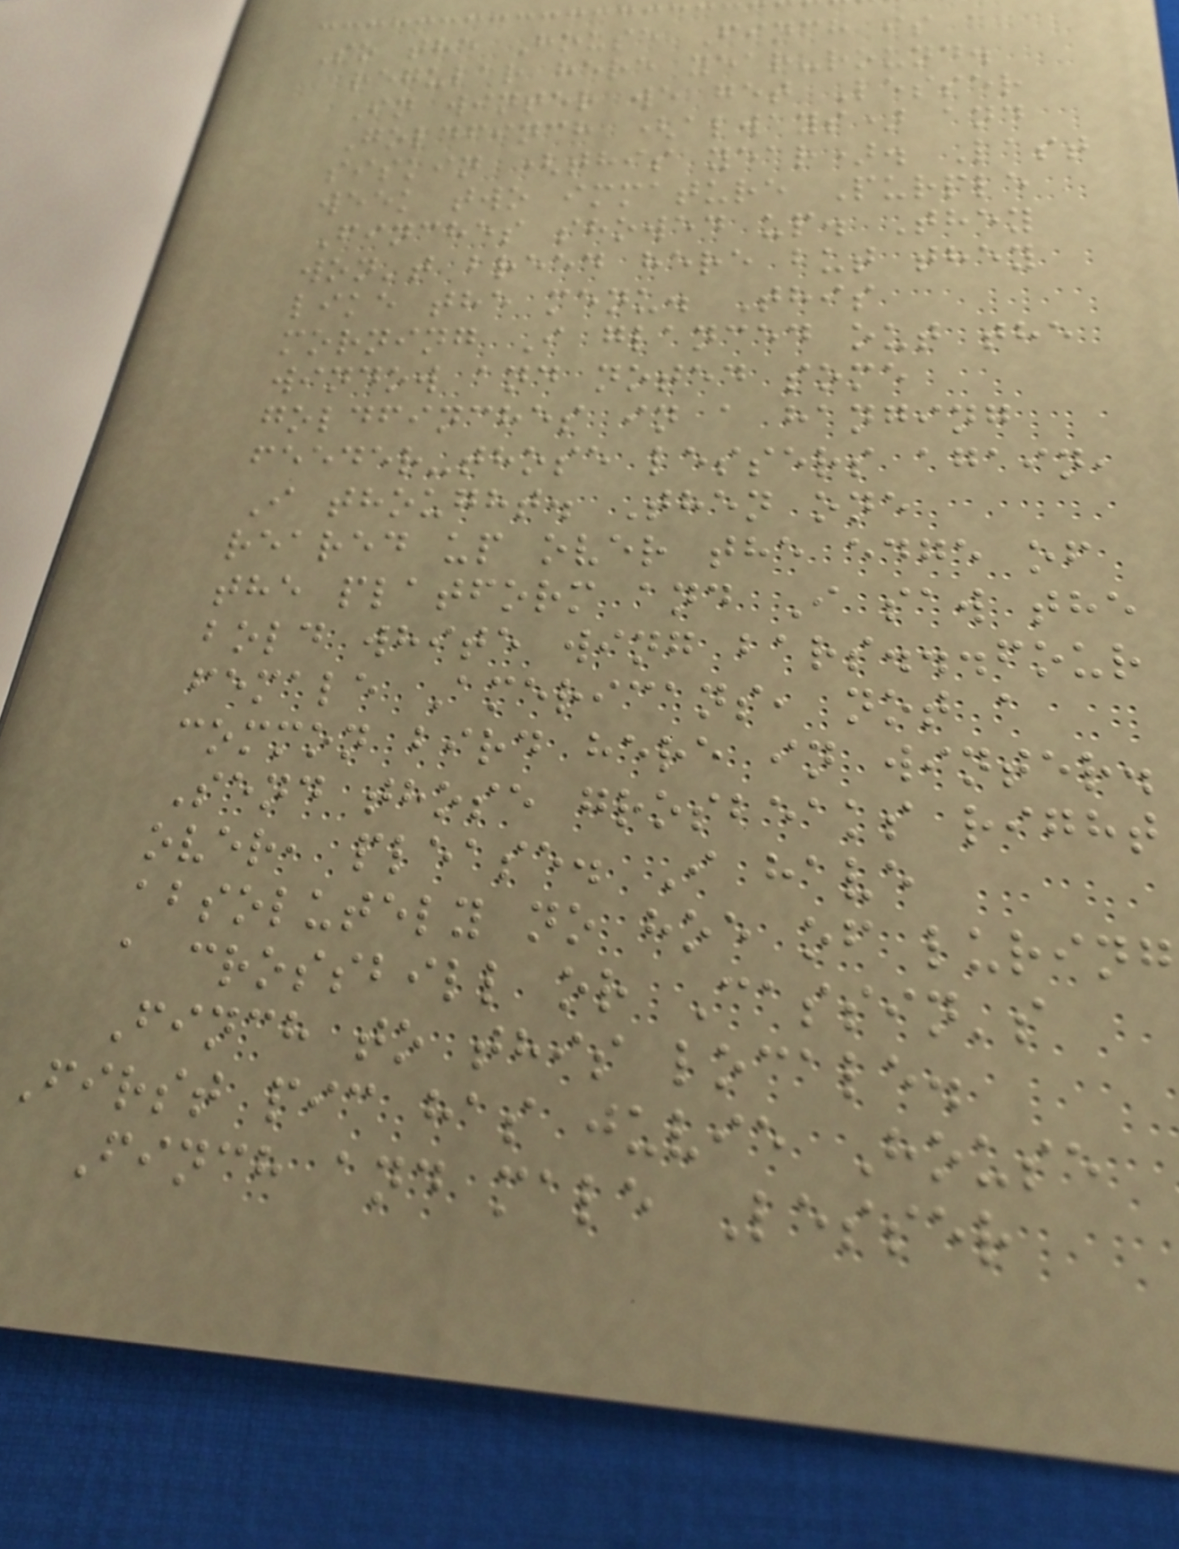So the House Finch is a
regular here year-round.
In winter we get Lesser
Goldfinch (always) and
siskin (this year). Last
week two immature Purple
Finches showed up. They
won't breed here but they
like the menu. This
morning I glanced out the
window and noted some
goldfinches in a hanging
feeder-those lessers again,
I thought. Then one
reared up over the edge of
the platform and I saw the
bold white wing bars...four
female Americans, not a
common bird here in winter.
Send those grosbeaks right
over, please. I have
absolutely no hoe of luring
a crossbill or Cassin's
Finch to this locale.
First pic has juvie House
Finch and male Lesser
